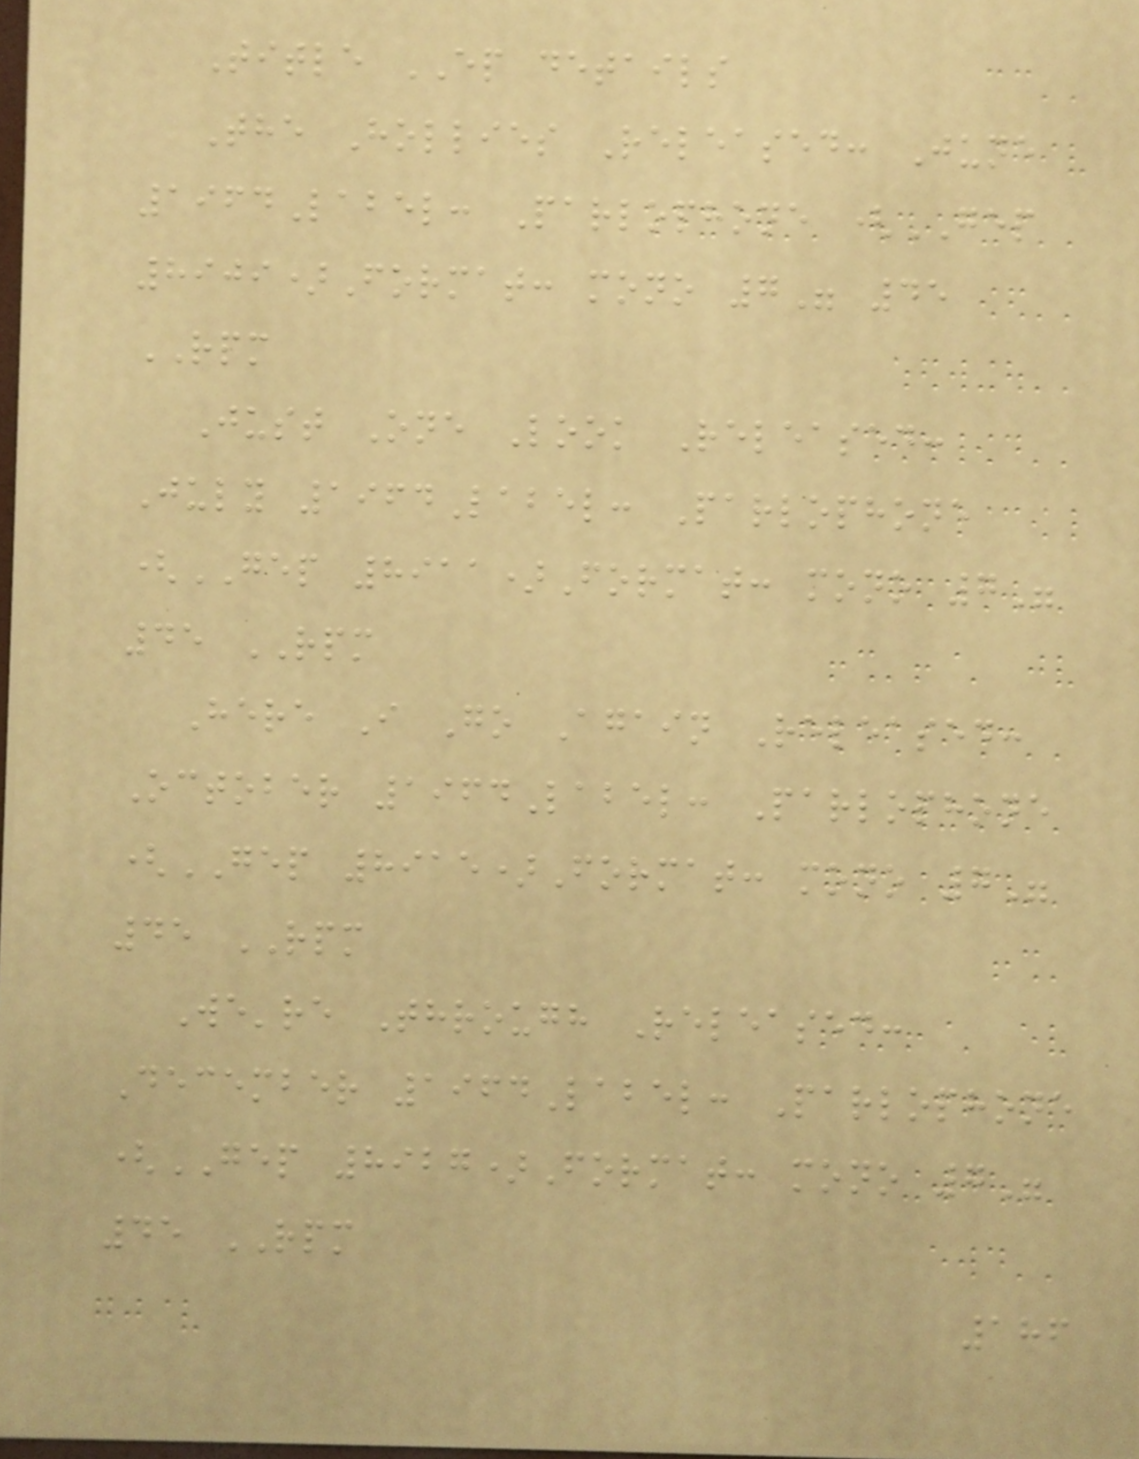Title EP details
The Hollies Released: June
1964Label: Parlophone (GEP
8909)Format: mono 7" 45
RPM
Just One Look Released:
July 1964Label: Parlophone
(GEP 8911)Format: mono 7"
45 RPM
Here I Go Again Released:
October 1964Label: Parlophone
(GEP 8915)Format: mono 7"
45 RPM
We're Through Released:
December 1964Label: Parlophone
(GEP 8927)Format: mono 7"
45 RPM
186
